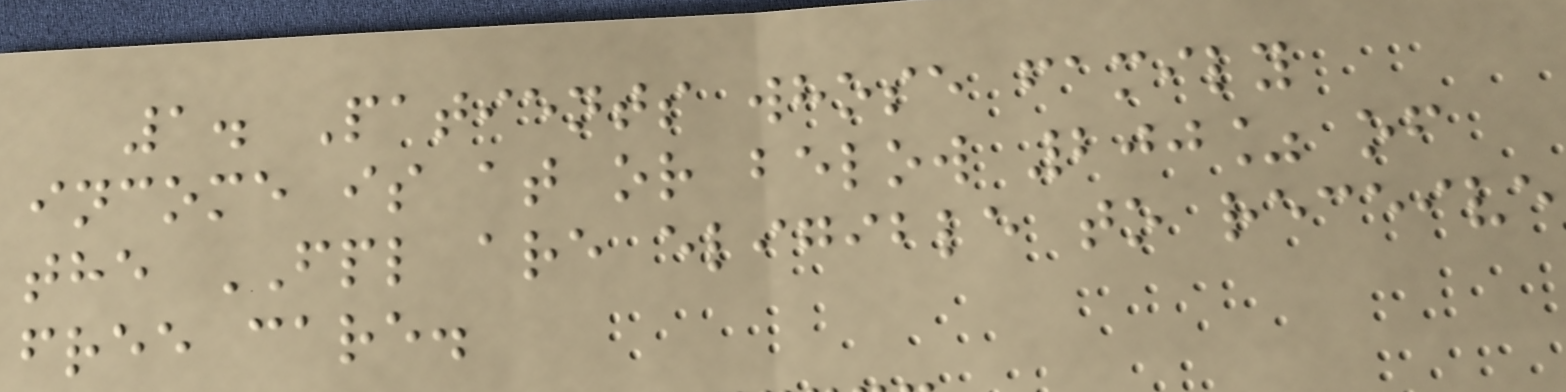1. Patients whose family
income is at or below 200% of
the FPL are eligible to receive
free care.
